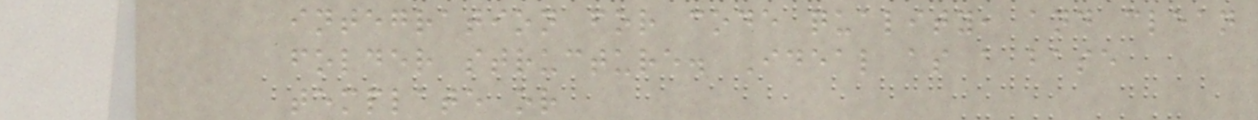integration for code quality, and clean
folder structure. Ideal as a base
template or
